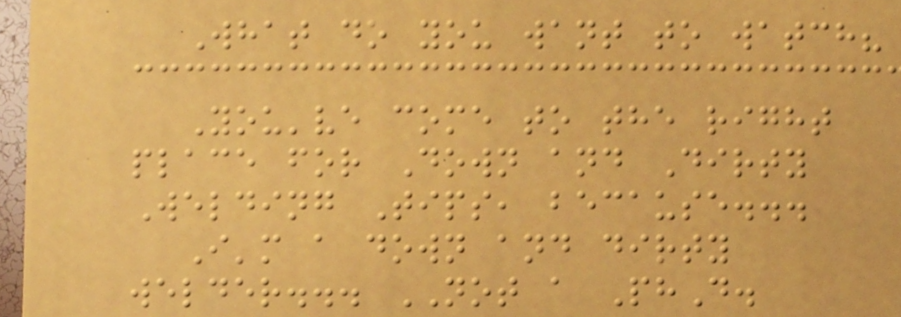What do you want to watch?
You've come to the right
place for Down and Dirty
Welding Tips, because...
I'm a down and dirty
welder... NOT a PhD.
